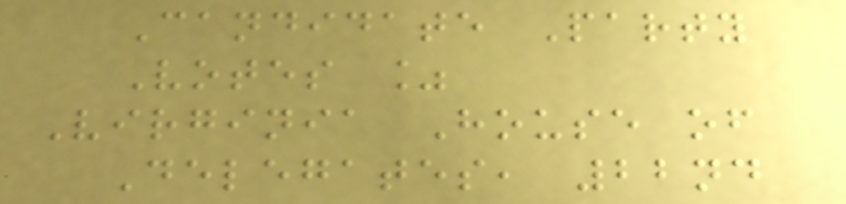Candidate Party
Votes %
Virginia House of
Delegates, 22nd
